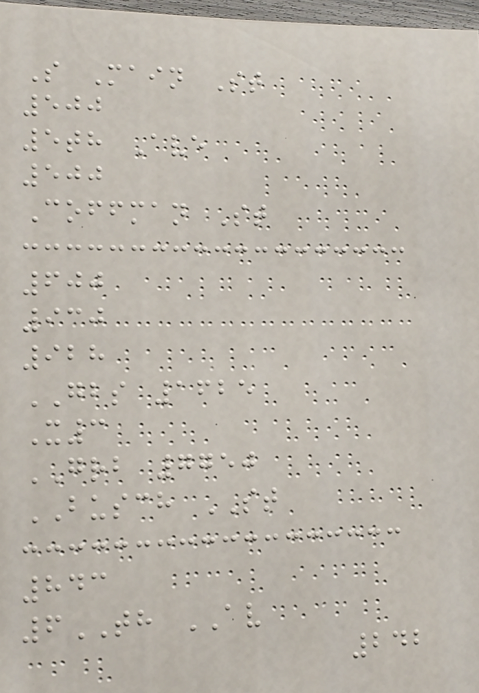S Main St
500
5th Ave
500
Coffman St
600
930
928
GBS 1625
X3
GRB 7750
BUSCH ST
843
6TH AV
242
